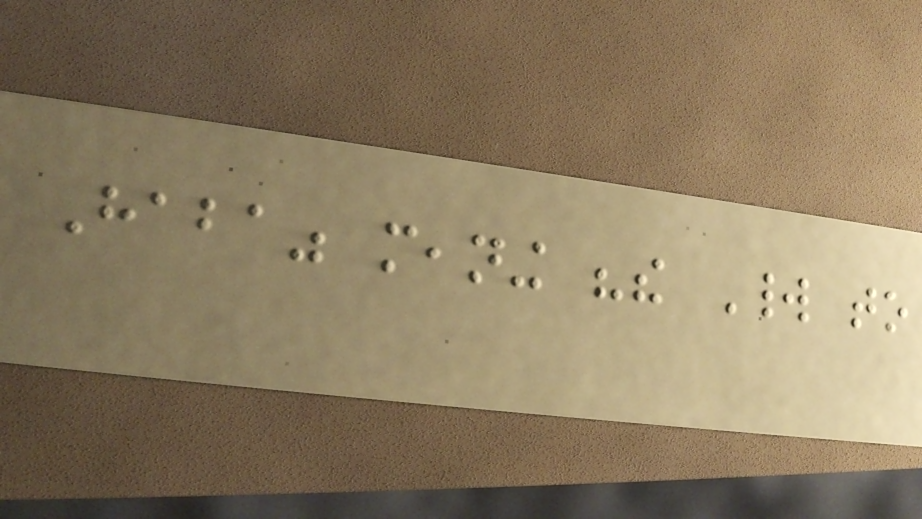Haba" meaning "the World to
